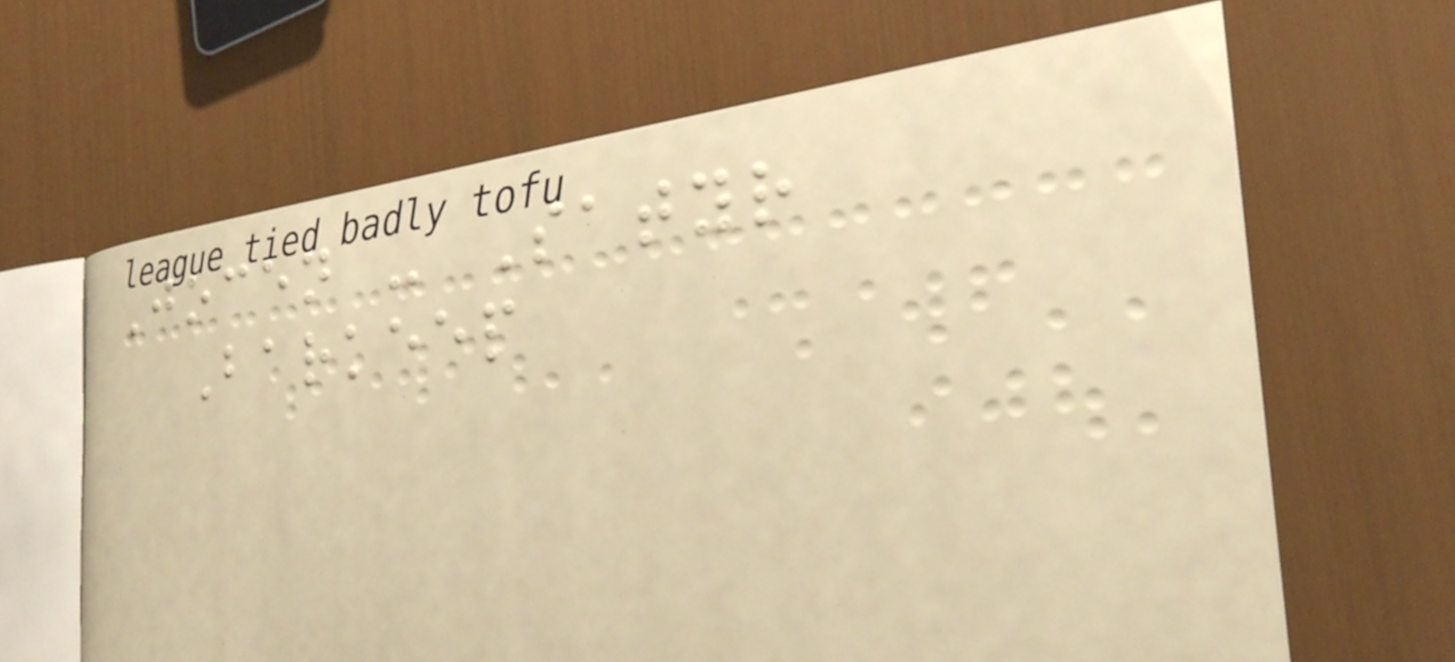Jocen - Satyr
Barkeep
